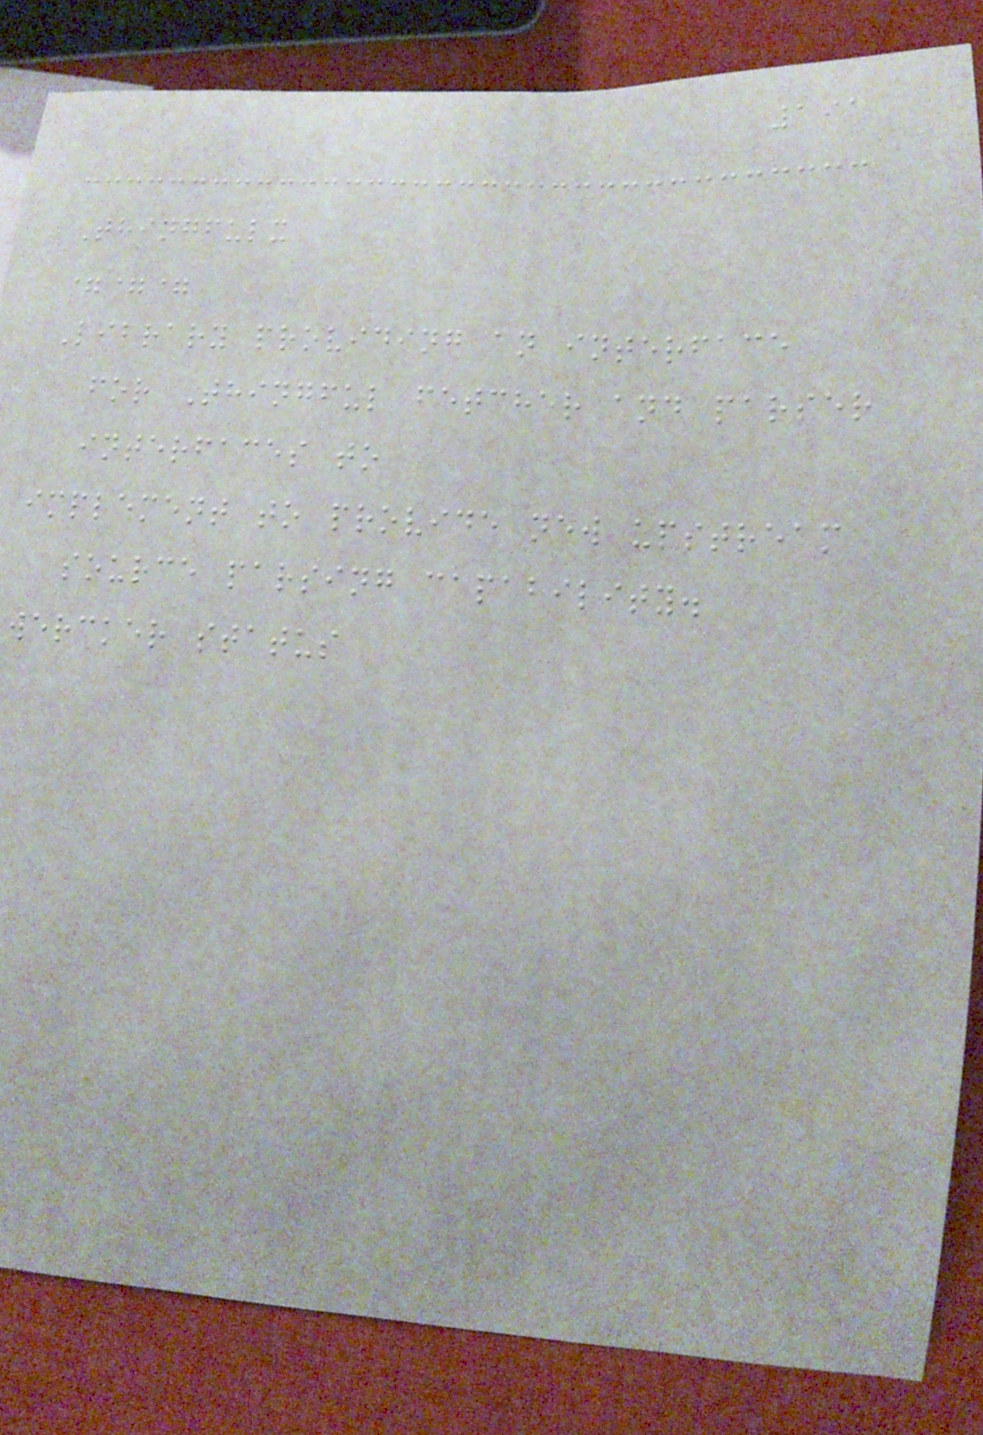191
Thingfulx
===
Library providing an interface
for Thingful fetcher and parser
interfaces to
implement to provide new upstream
source parsing capability.
wercker status
